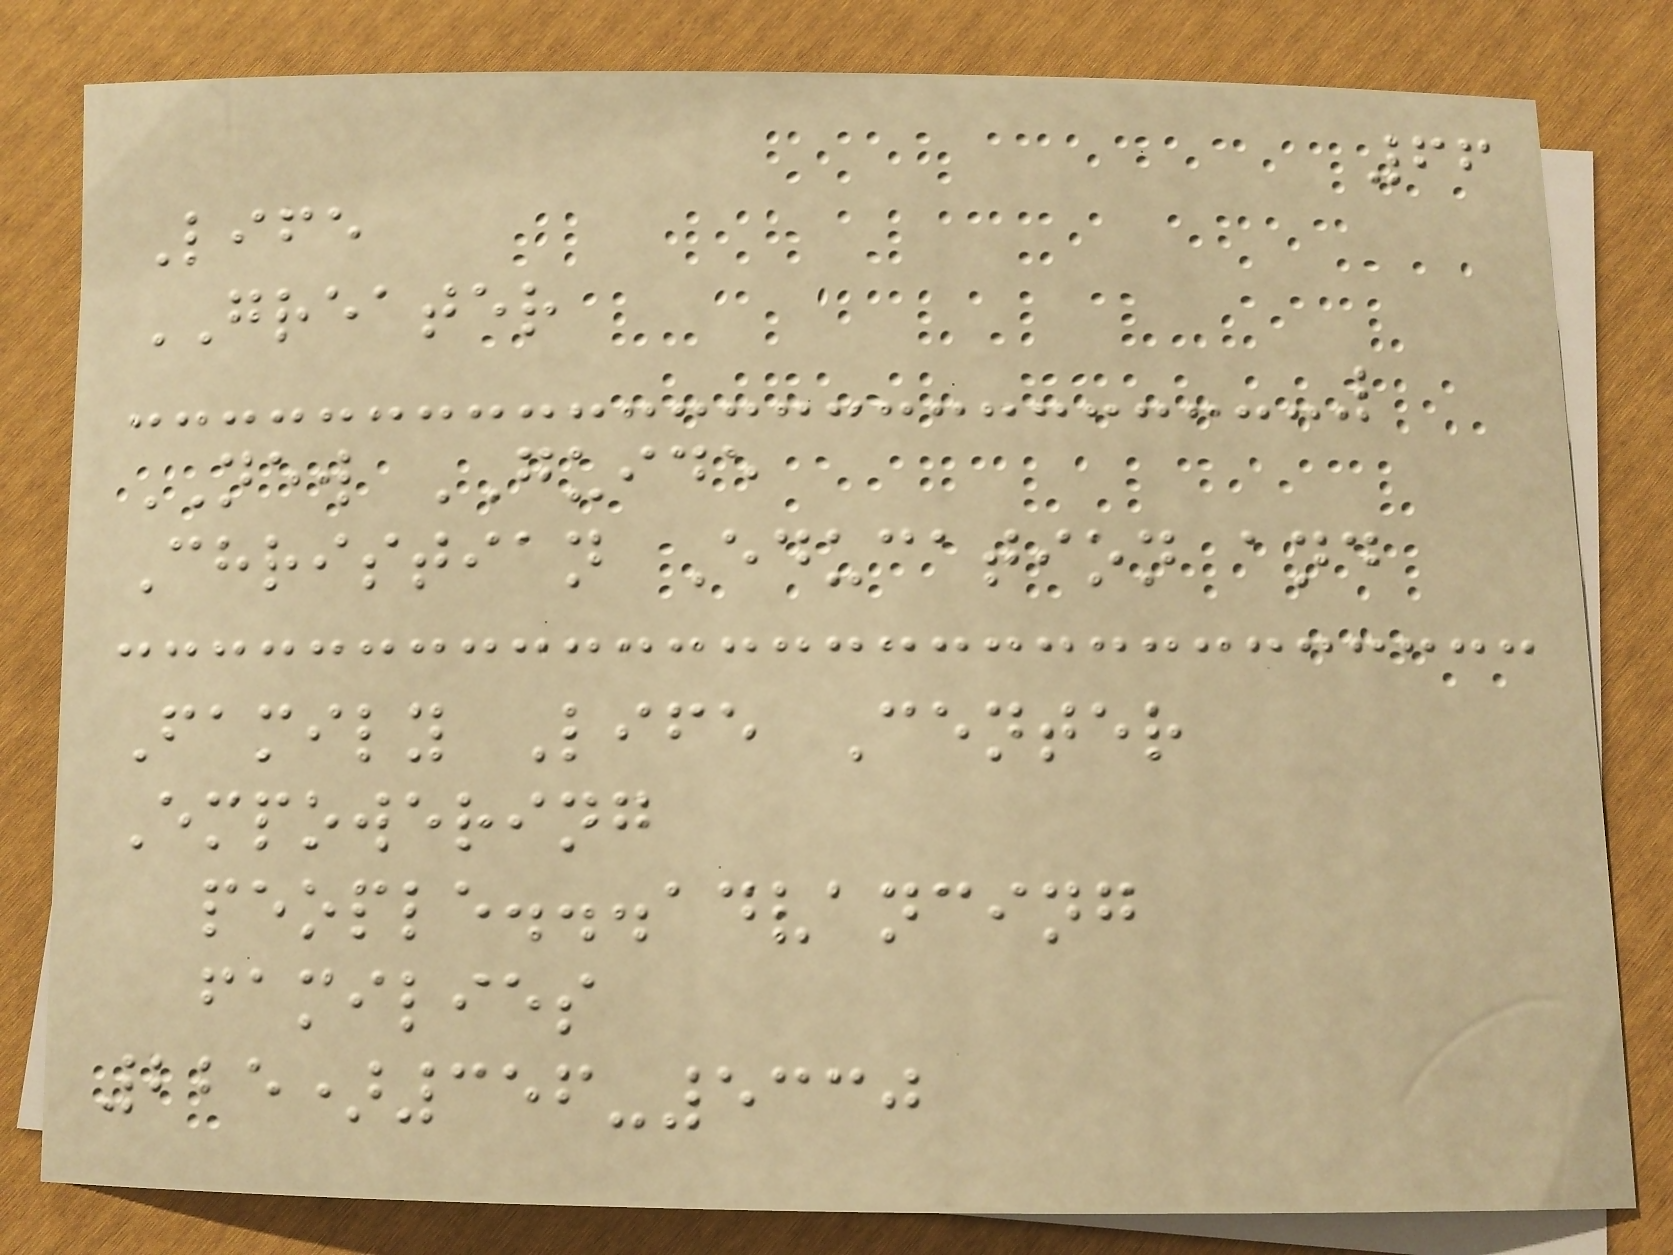66
Life
GREATER
NEW GUIDE
Christian Education and
Family Life Center
Empowering
people...advancing
families
225)356-5330
